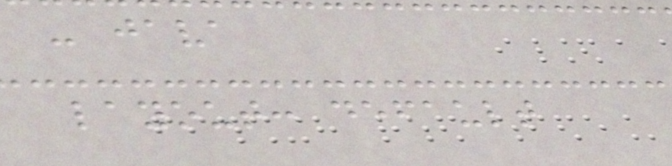- java
layout: default
